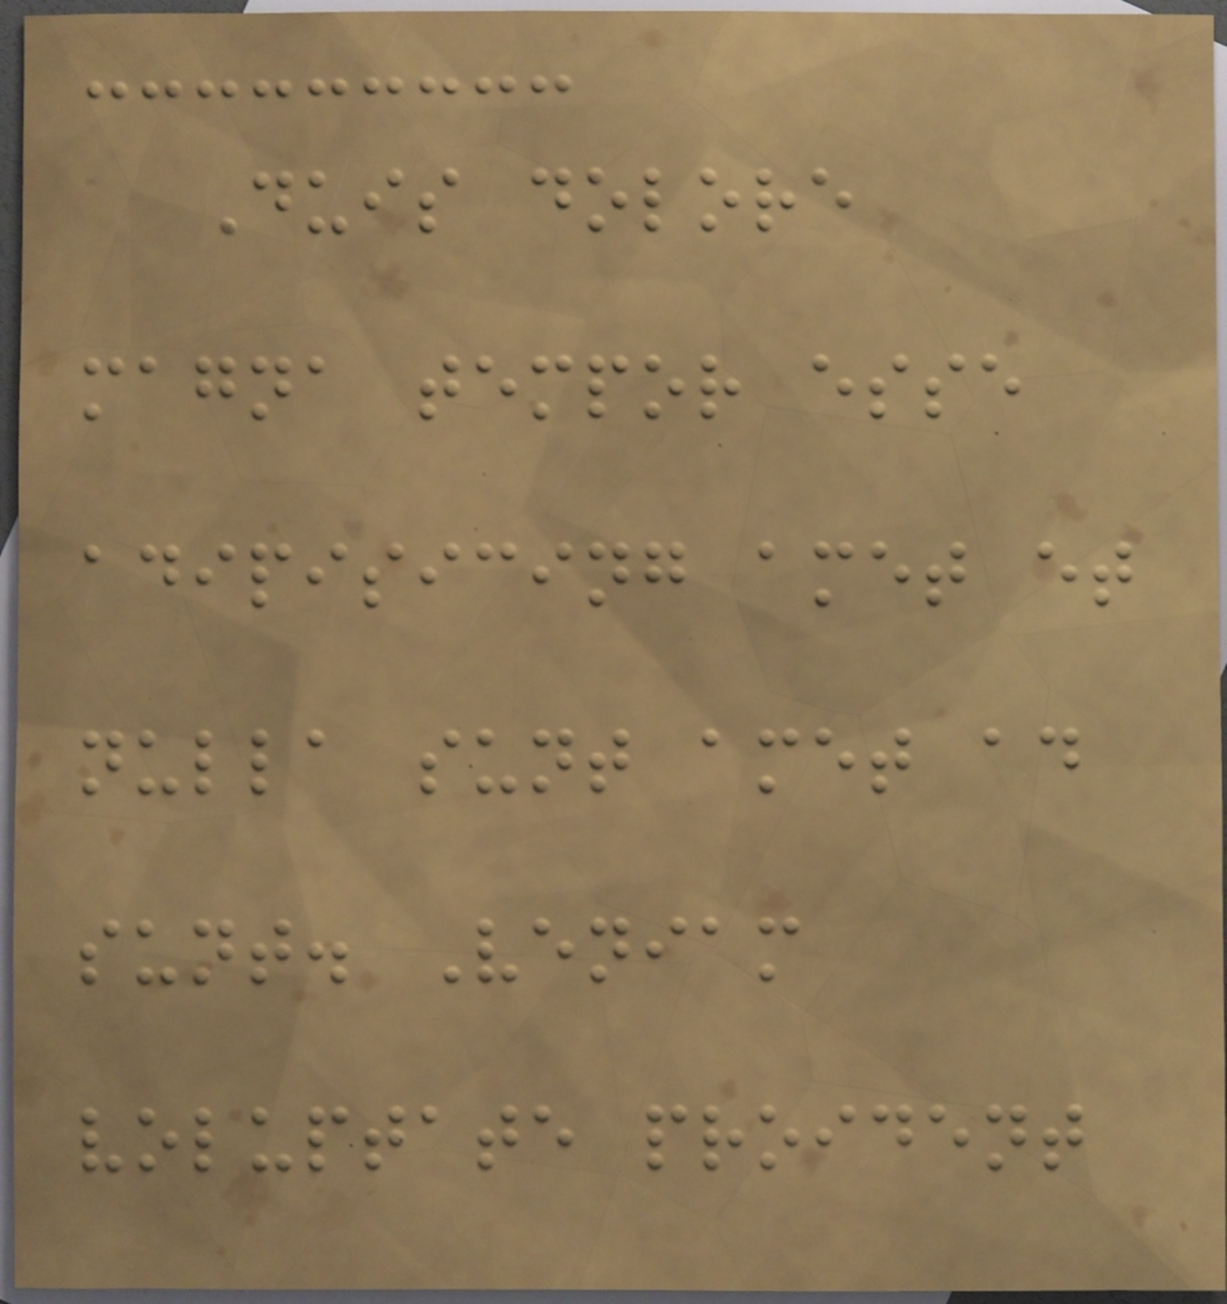Duis dolore
magna tempor esse
adipisicing amet et
nulla sunt amet ad
sunt. Veniam
voluptate proident
